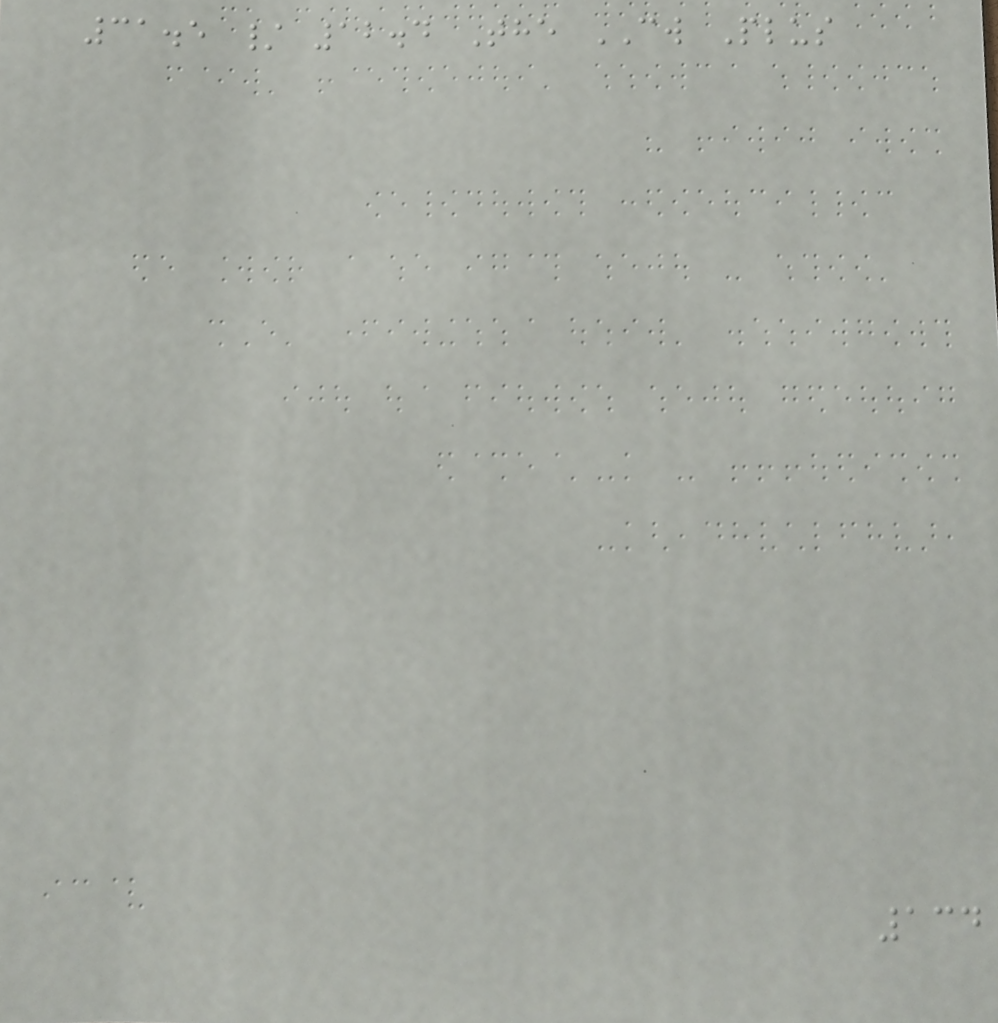31.5 / 12.4 The CW Plus
134
